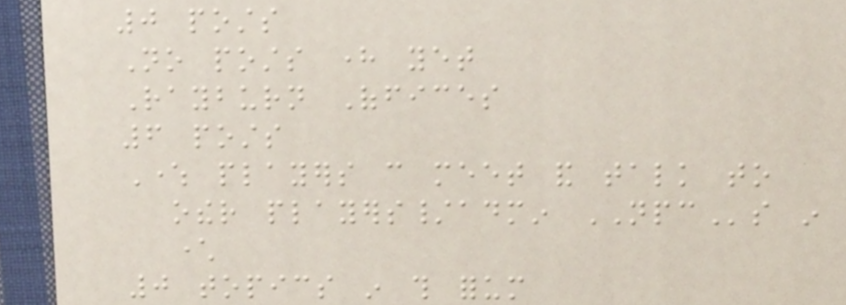0 posts
No posts here yet
Rayburn Offices
6 posts
Where players can meet and talk to
other players/admin NPCs in
character
0 topics in this forum
